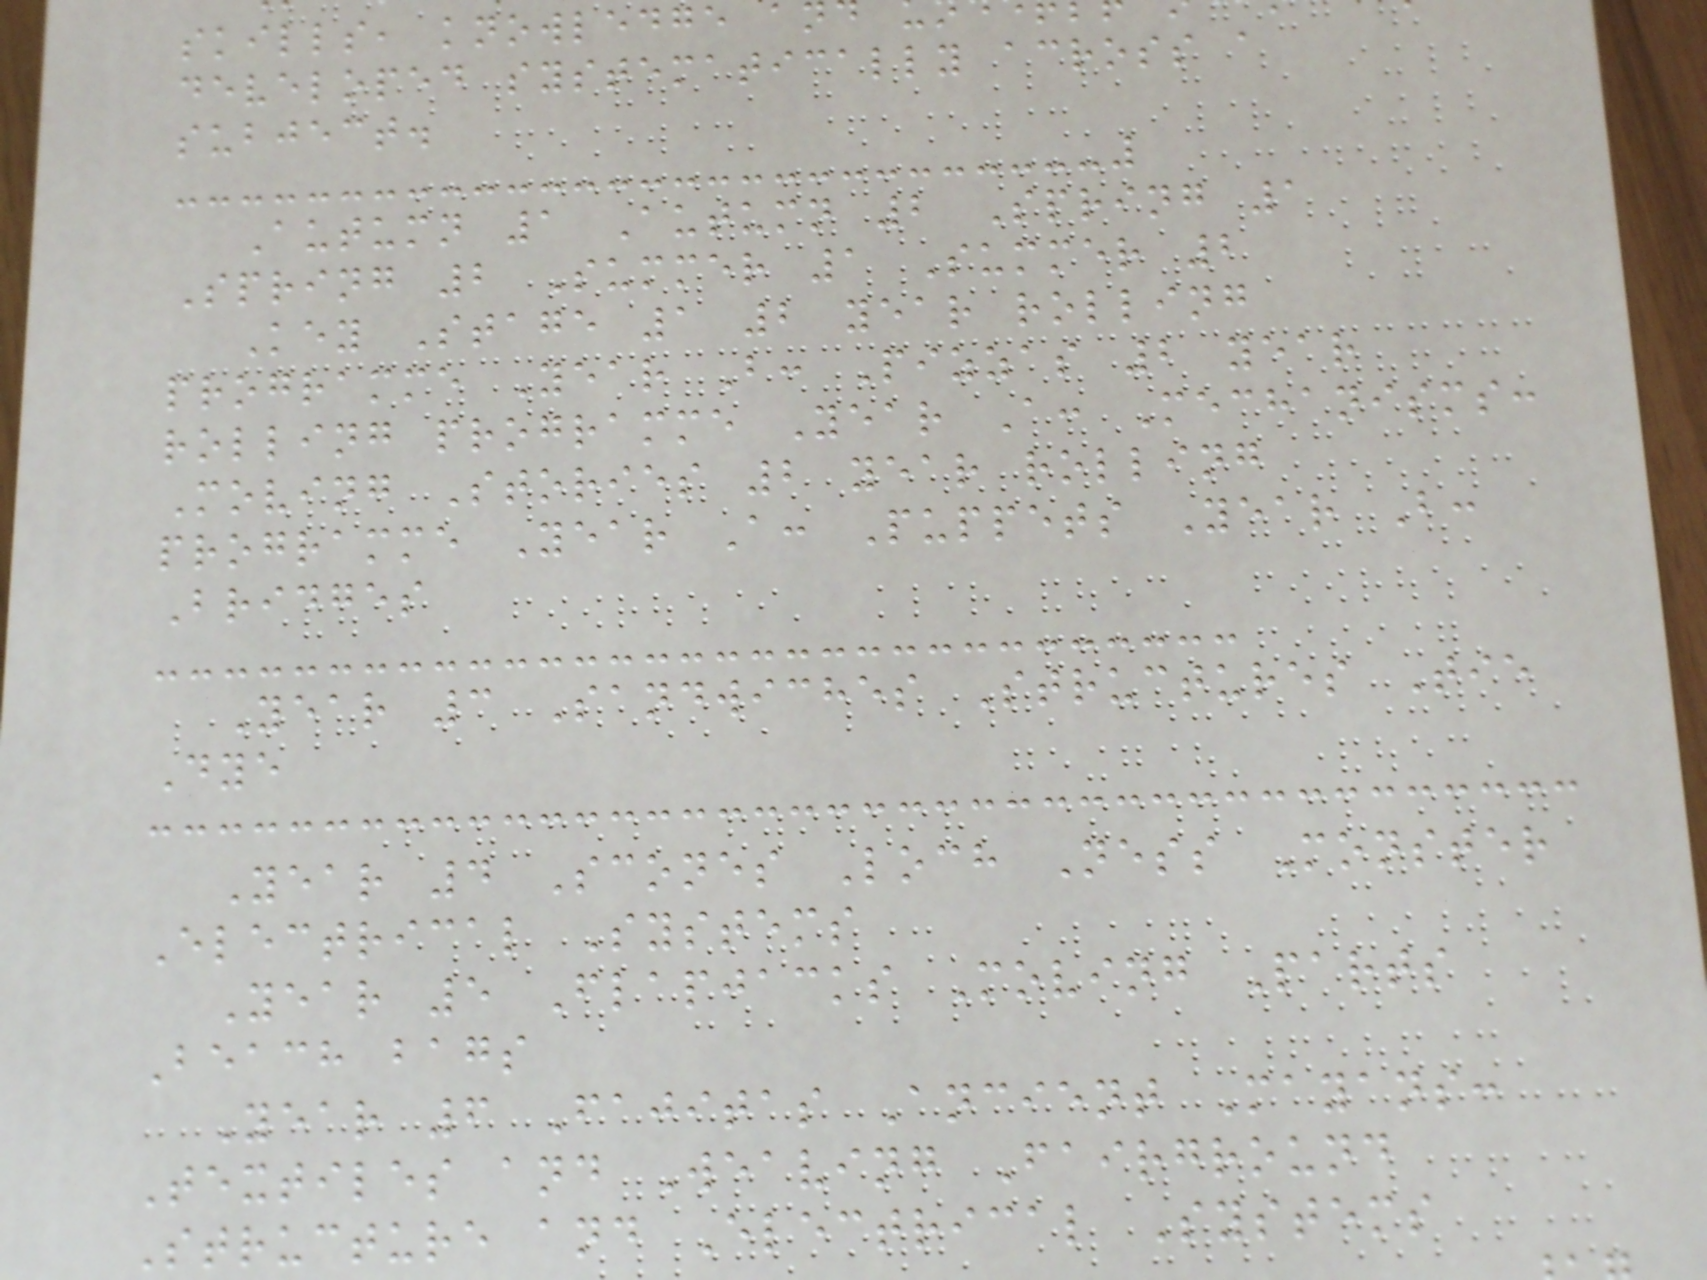skills, knowledge a
developed systematically across a
subject.
Autumn 1 Autumn 2 Spring 1
Spring 2 Summer 1 Summer 2
Key Stage 1 2 year rolling
programme Year B: Pizzas 2 year
rolling programme Year A: Mechanisms:
Moving Stories 2 year rolling
programme Year A: Puppets Year B:
Bridges
Year 3 Sandwiches Structures Tie
Dye
Year 4 Scones Loch Ness Monster
Electrical Systems
Year 5 Flapjacks Moving Parts
Beach bags
Year 6 Fajitas Ancient Mayans:
Textiles and Weaving Fairground
Structure and Electrical Systems
